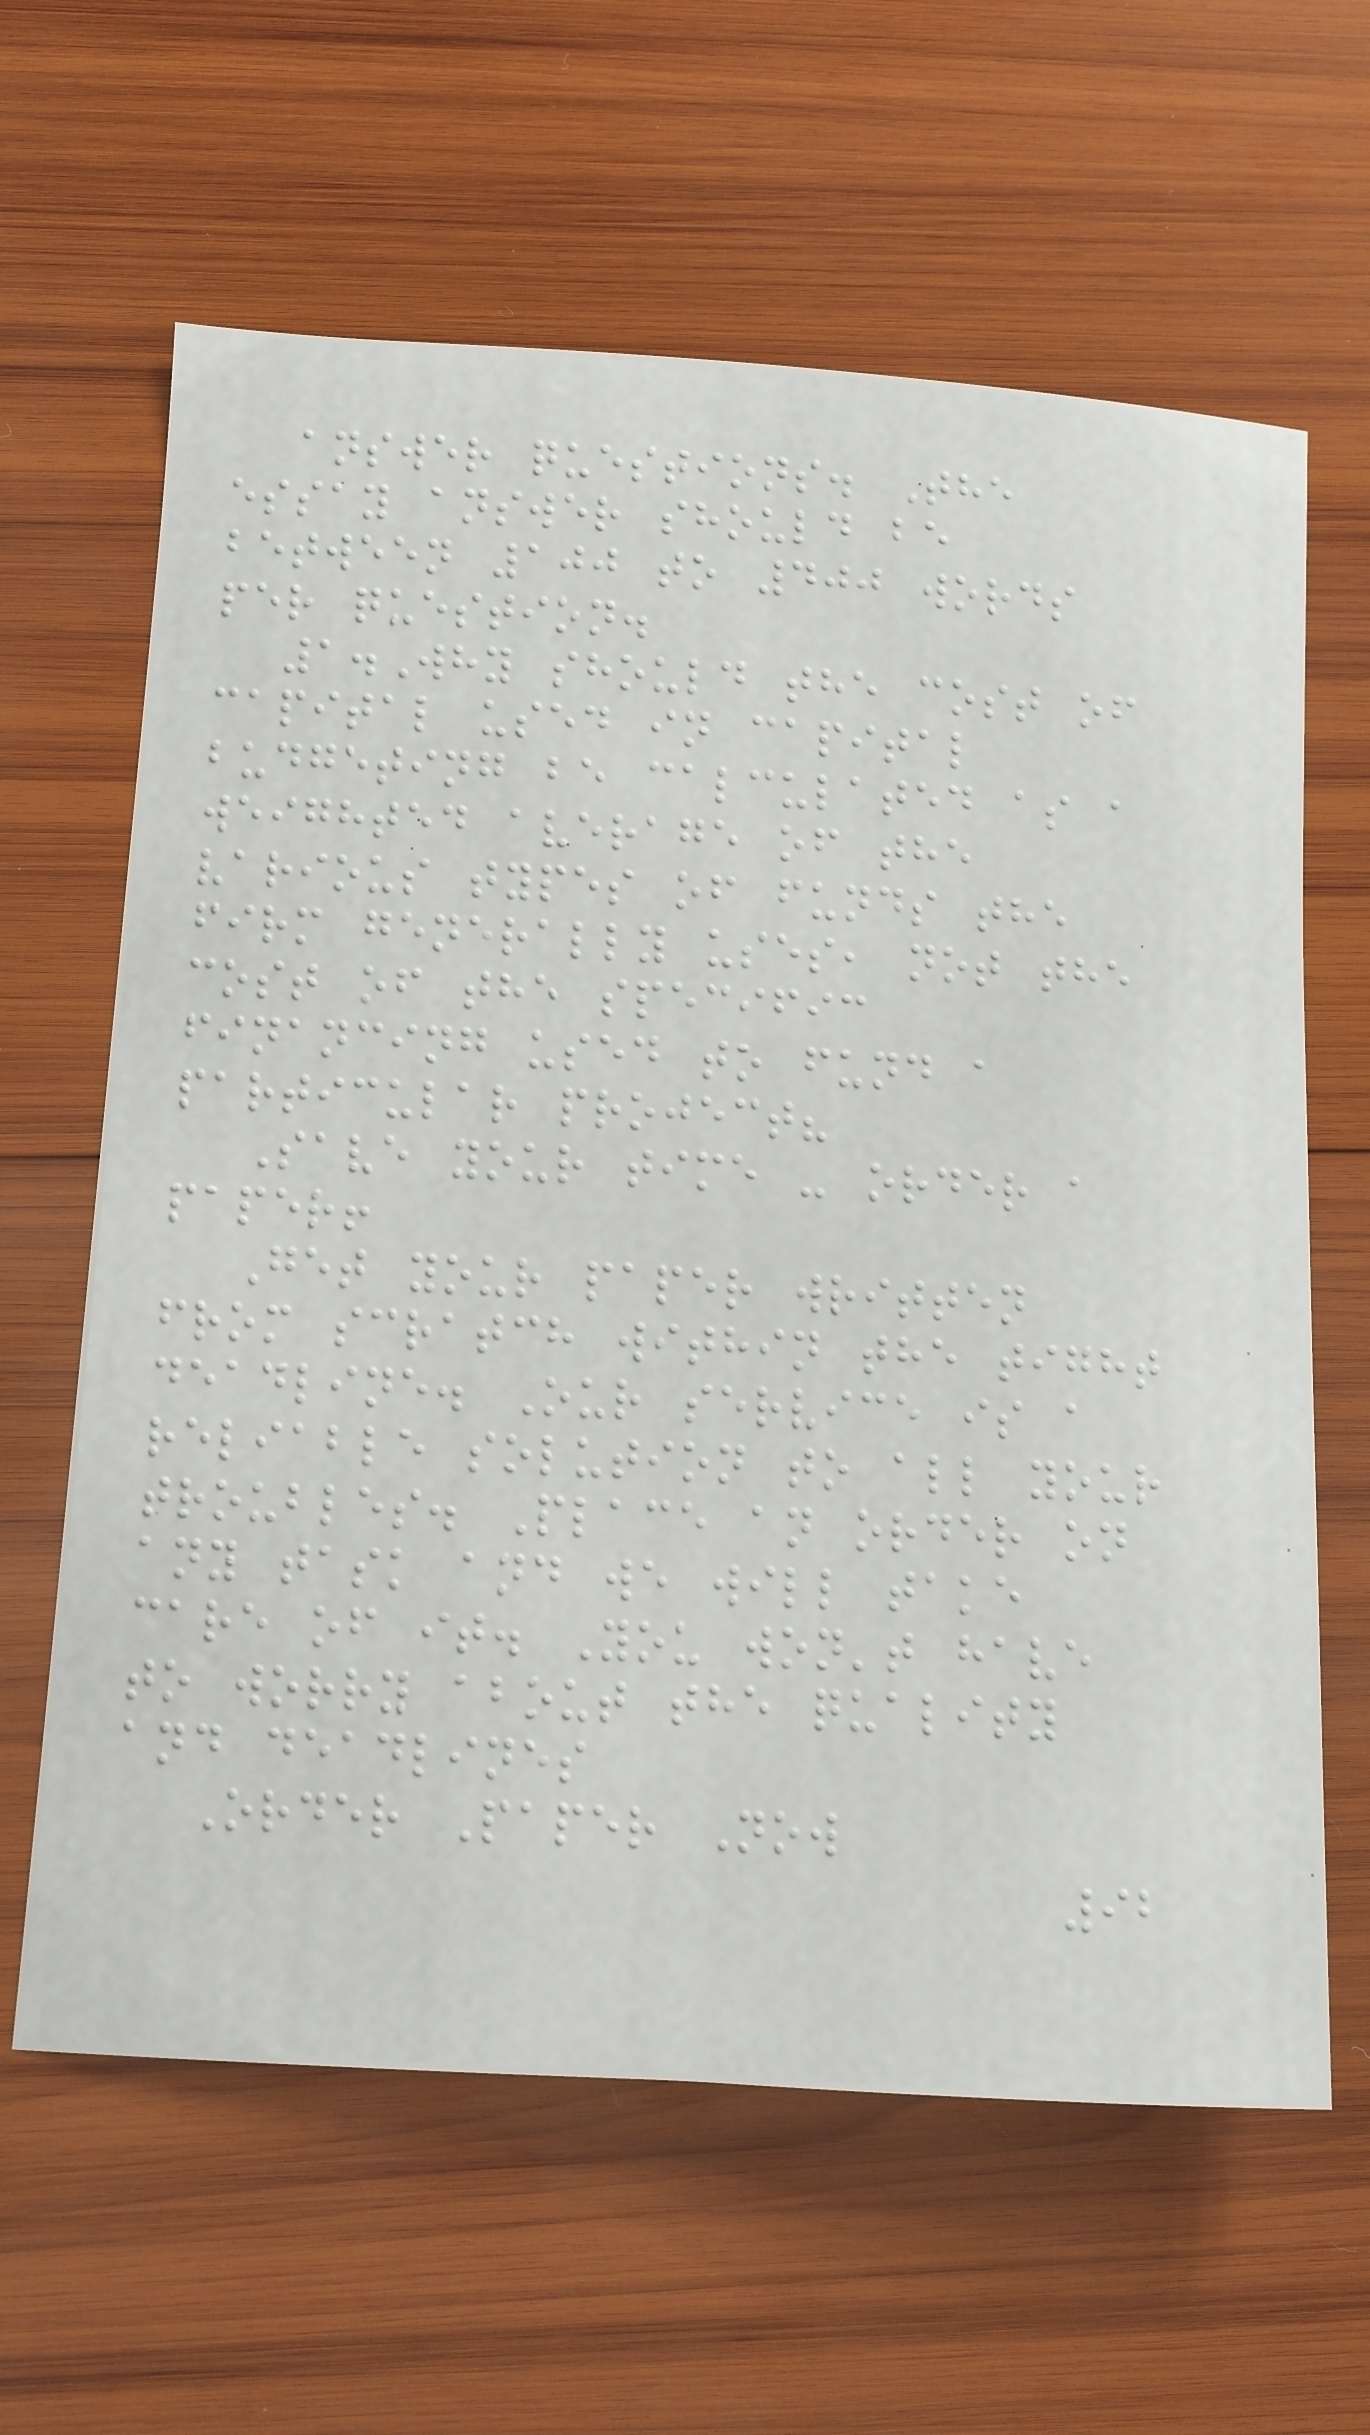answer questions. The
essay answer should be
between 100 to 400 words
per question.
1.Why should the cost of
capital used in capital
budgeting be calculated as a
weighted average of the
various types of funds the
firm generally uses, not the
cost of the specific
financing used to fund a
particular project?
Save your time - order a
paper!
Get your paper written
from scratch within the tight
deadline. Our service is a
reliable solution to all your
troubles. Place an order on
any task and we will take
care of it. You won't have
to worry about the quality
and deadlines
Order Paper Now
92
